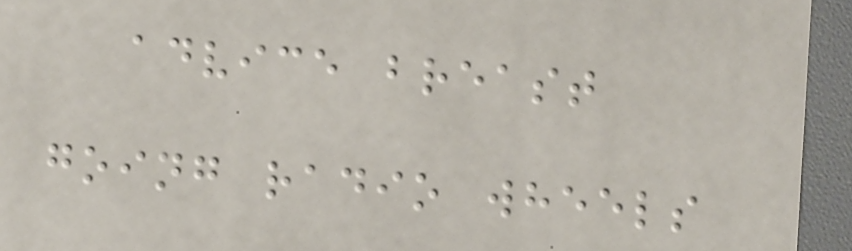advice breast
going radio wheels
